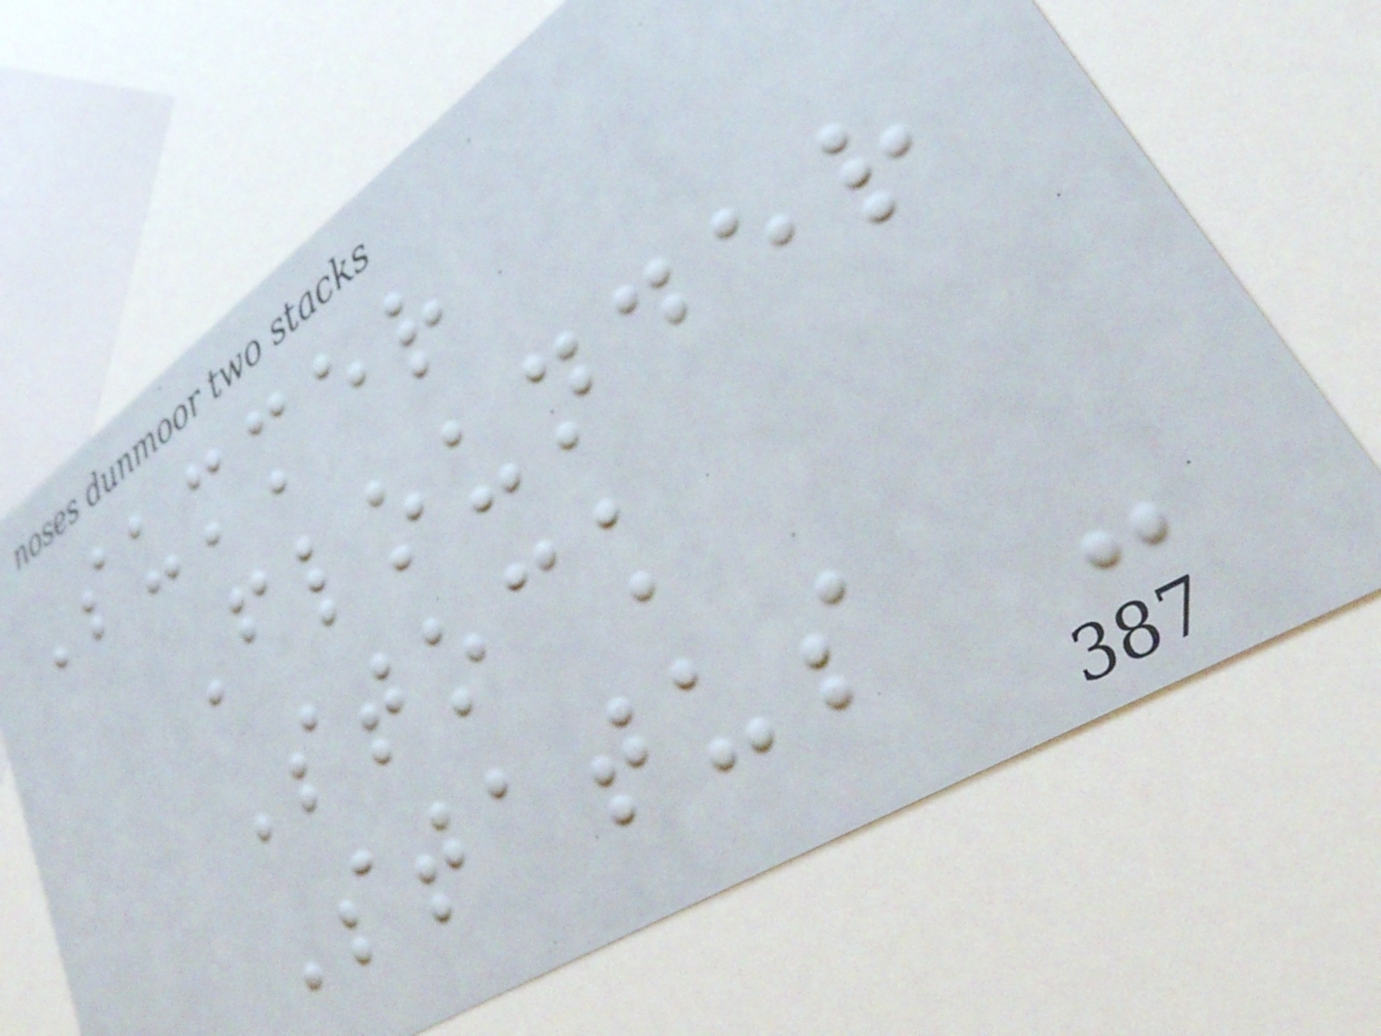Summer
Flounder
Stock
Status -
